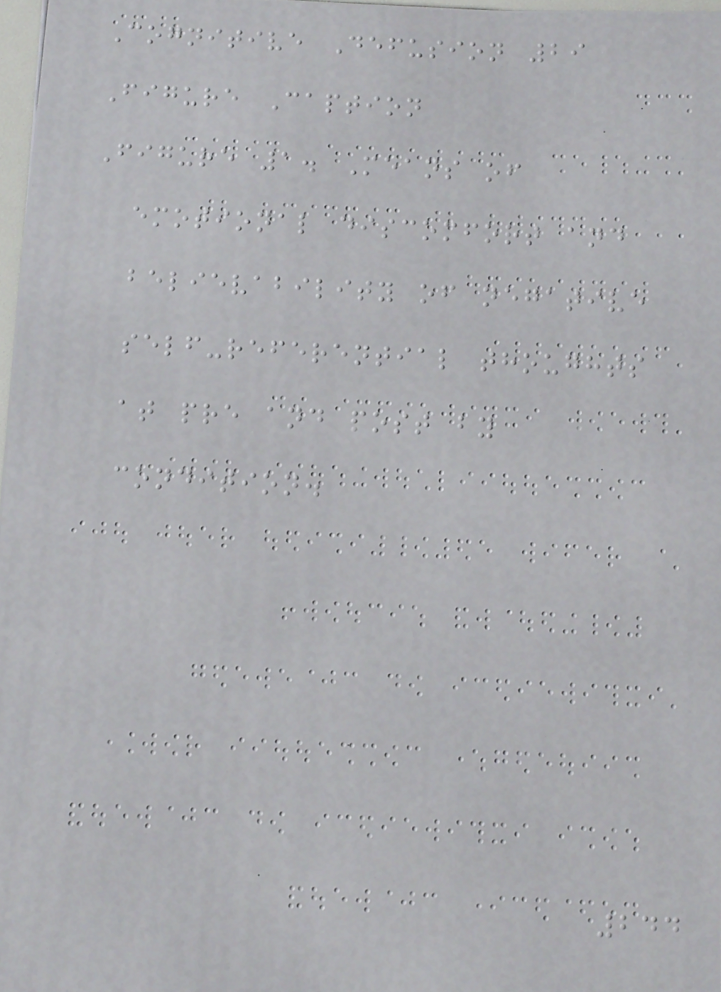Cognitive Defusion 29
Figure Caption
Figure 1. Means of
emotional discomfort and
believability of negative
self-referential thoughts
at pre and post by
condition.
244
